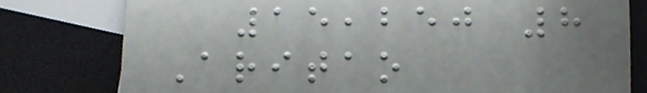15,250 8
Aritao
